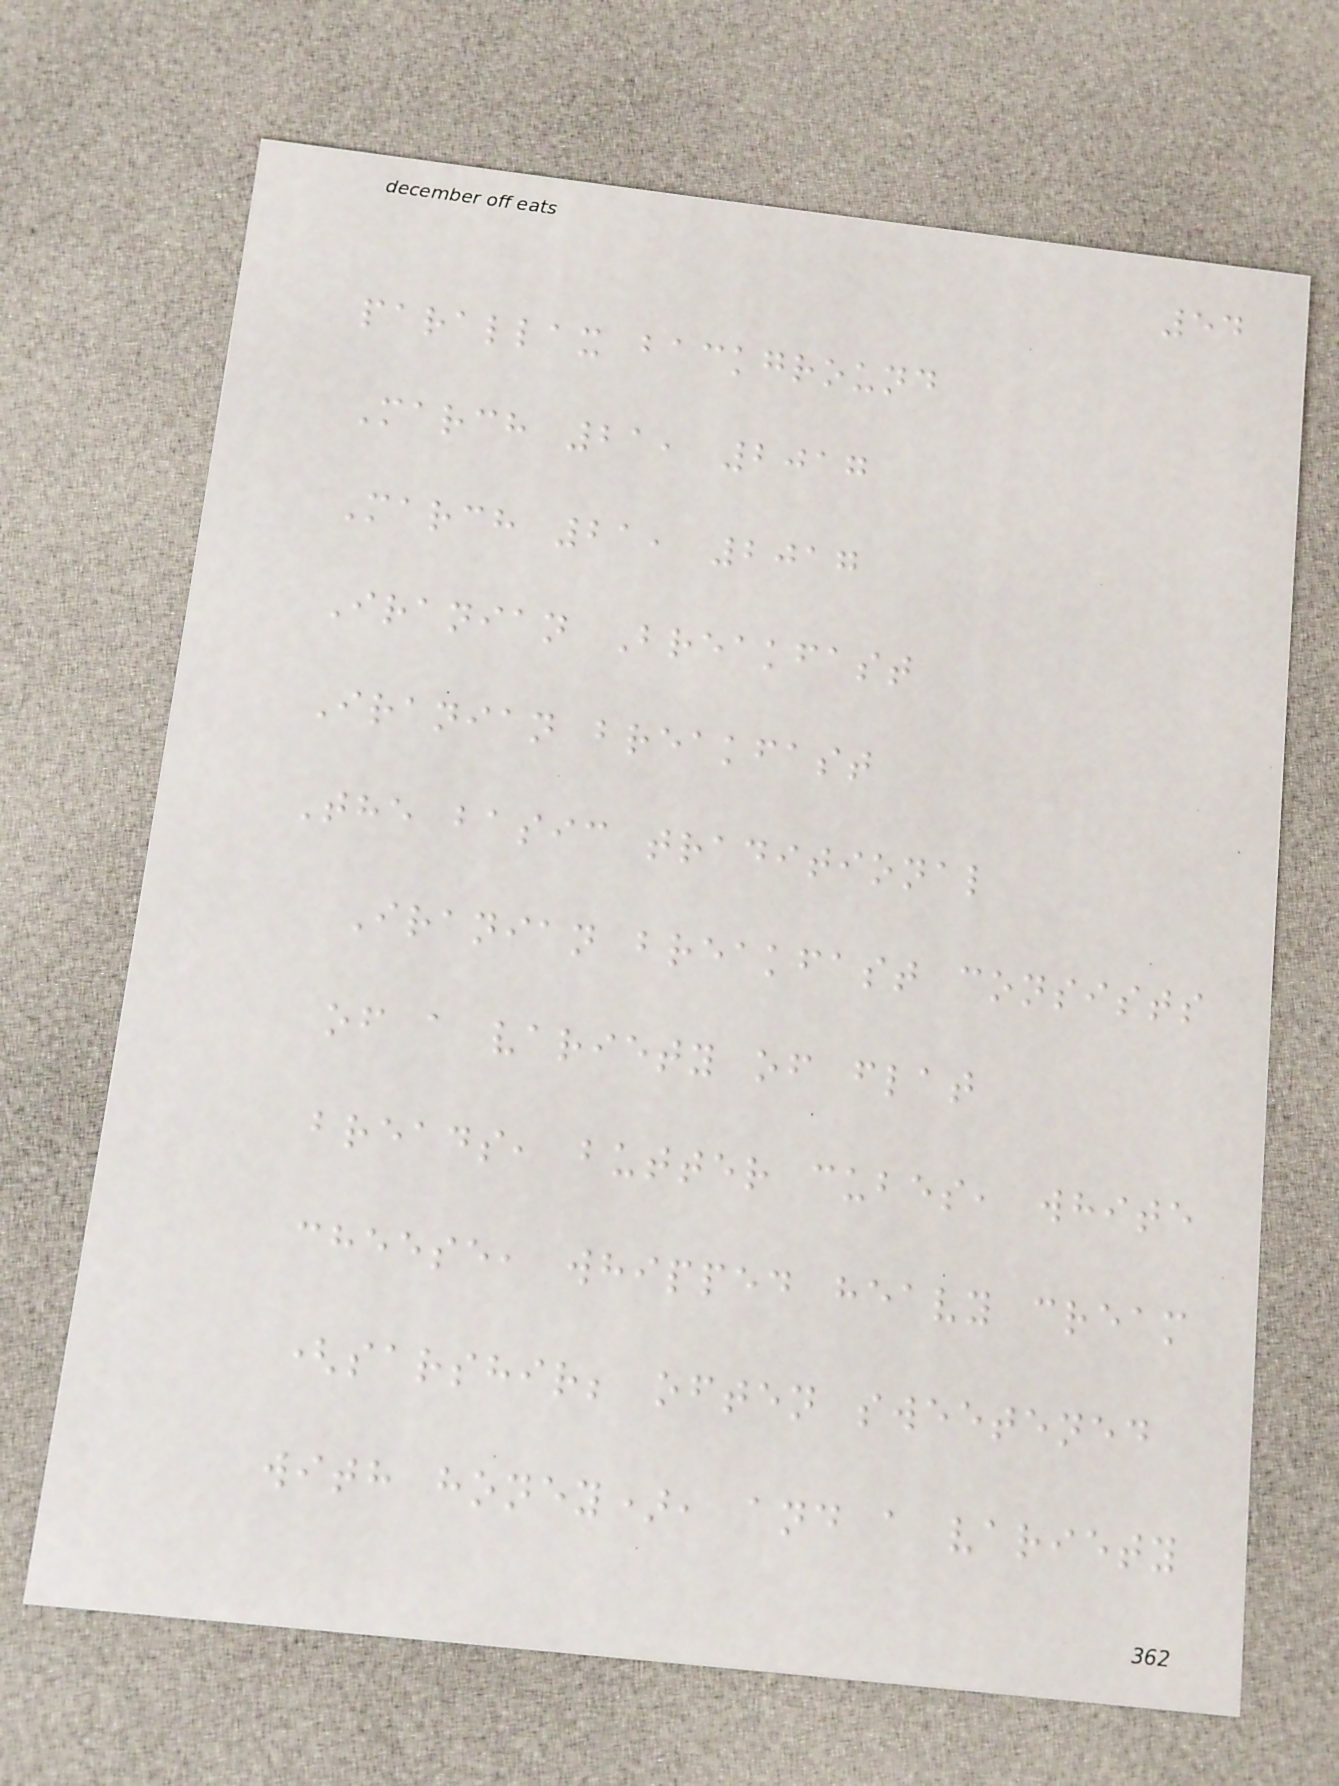54
parallax background
March 21, 2017
March 21, 2017
Iranian Breakfast
Iranian breakfast
The basic traditional
Iranian breakfast consists
of a variety of flat
breads, butter cubes, white
cheese, whipped heavy cream
(sarshir; often sweetened
with honey), and a variety
